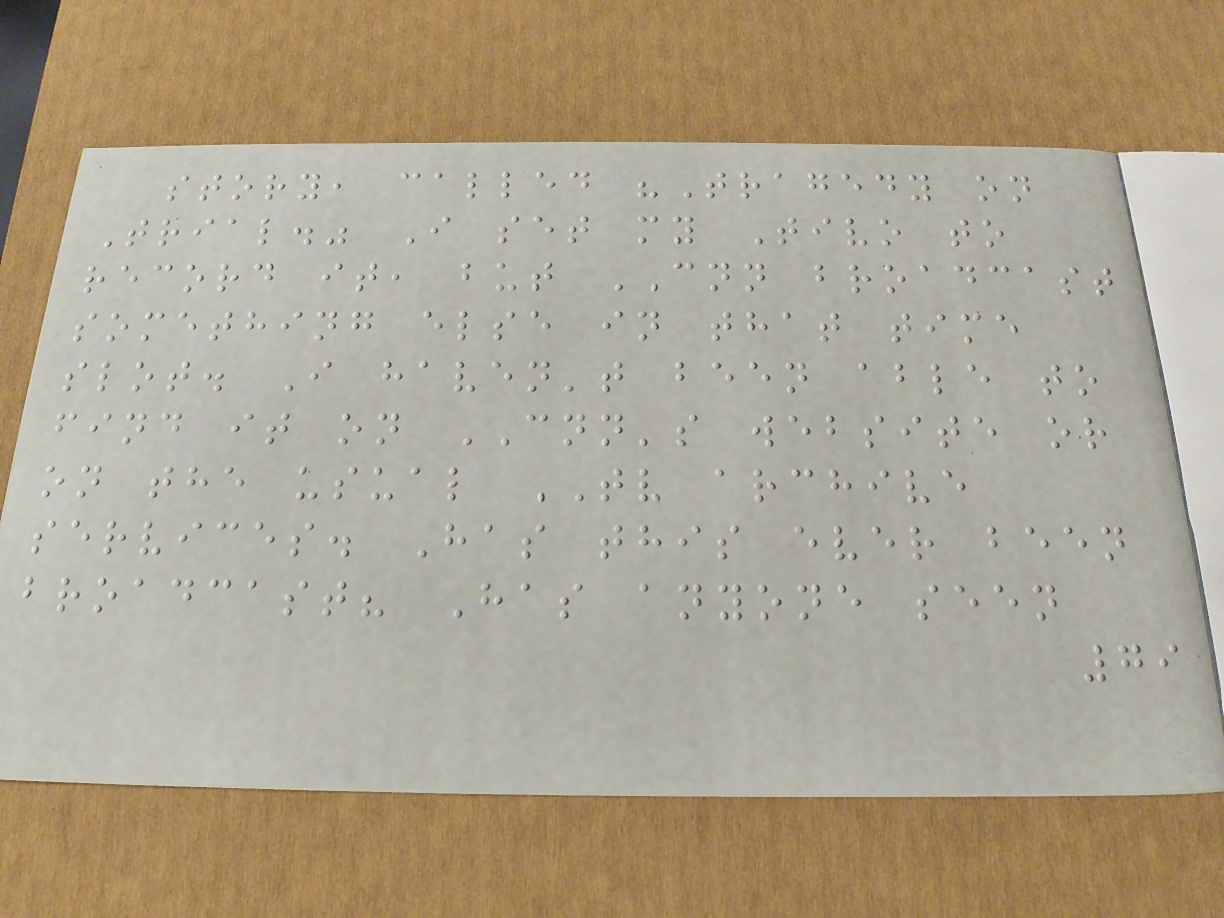story, called "Tragedy on
Trial." I set my Tivo to
record it, but CNN broadcast
something else in that time
slot. I haven't been able to
find it on CNN's website or
on the usual TV archive
services. Has this ever been
broadcast? Has anyone seen
79
